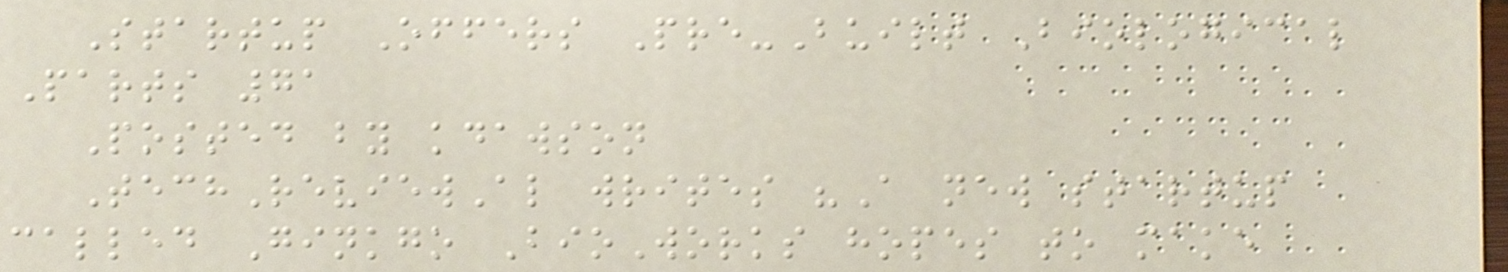Startup Offers Pre-Built Biological
Parts 71
Posted by kdawson
TechReviewAl writes "A new startup
called Ginkgo BioWorks hopes to make
